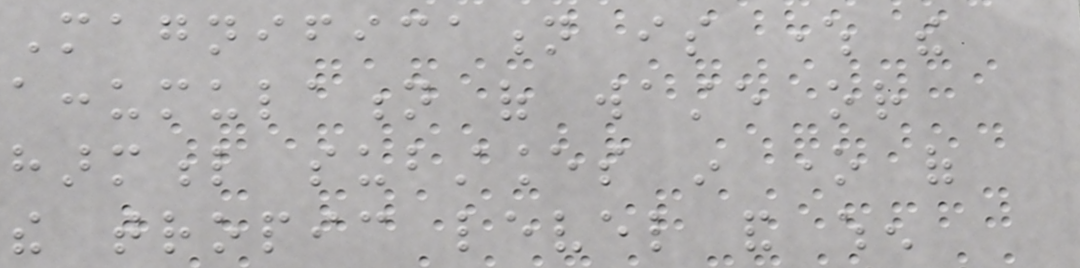Magnification is where the
accumulation of waste or
harmful substances in one of
the tropic level and when
